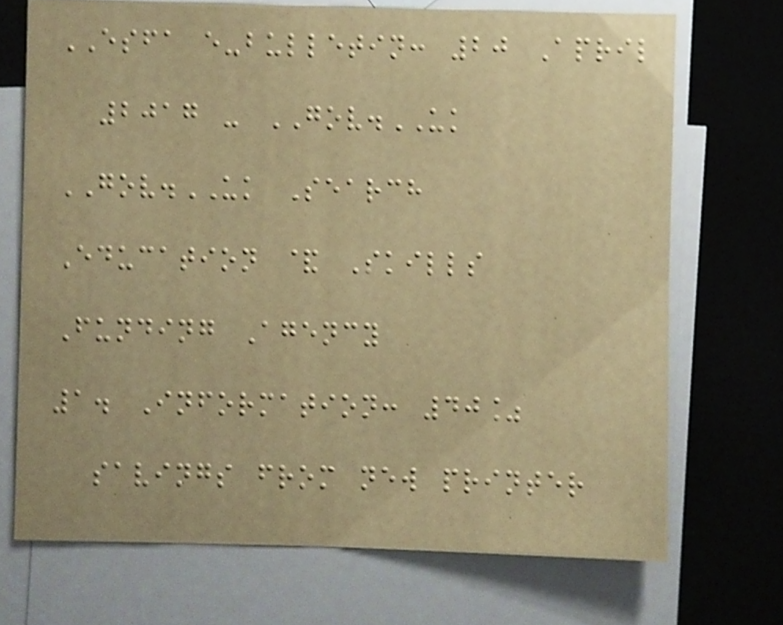ESFA e-bulletin: 20 April
2017 - GOV.UK
GOV.UK Search
Education & Skills
Funding Agency
1. Information: 40%
savings from new printer
